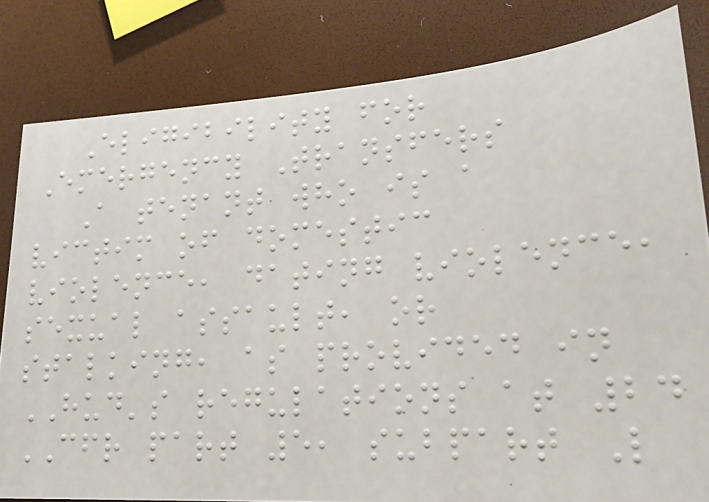Eligibility for
Emergency Transfers
A tenant who is a
victim of domestic
violence, dating violence,
sexual assault, or
stalking, as provided in
HUD's regulations at 24
CFR part 5, subpart L
